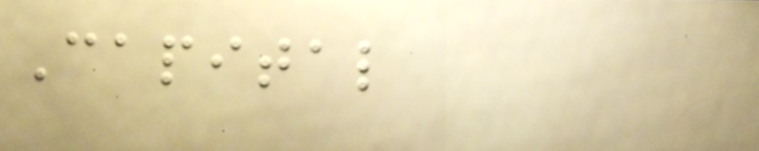Capital
